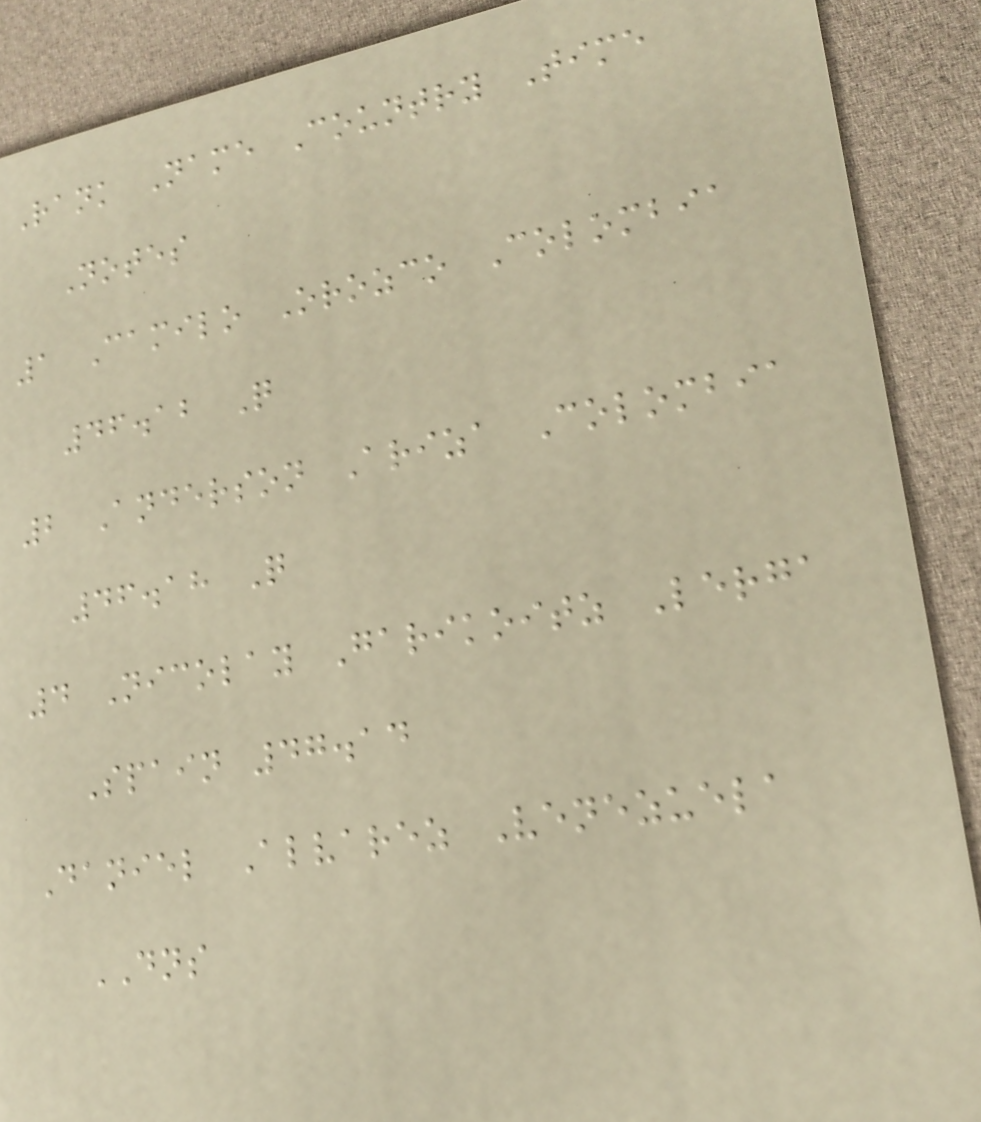Rank Name Country Time
Notes
1 Camilo Orozco Colombia
46.12 Q
2 Anderson Ariza Colombia
46.18 Q
4 Nicolay Garikoitz Lerga
Spain 47.14
Daniel Alvarez Venezuela
DNS
